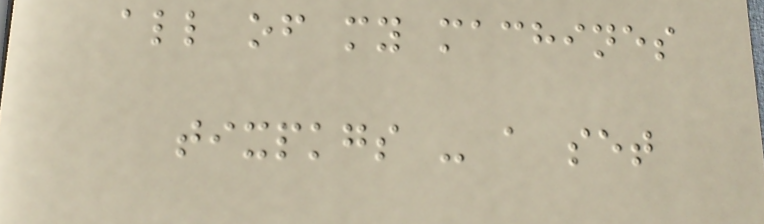all of my machines
tixpkgs - a set
